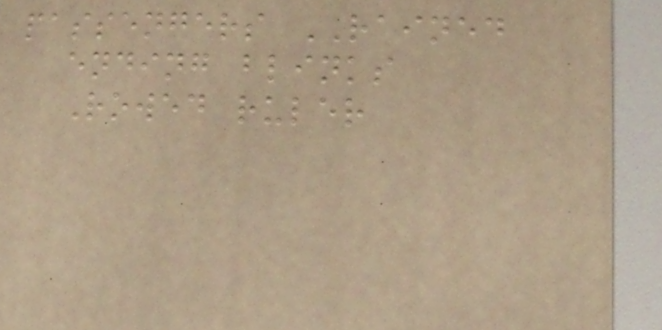passengers RAINED
ending blinks
Rowed ruler
